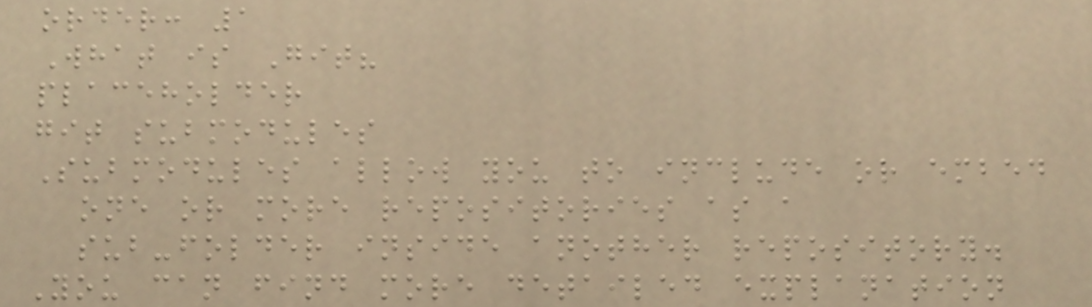order: 1
What is Git?
placeholder
git submodules
Submodules allow you to include or embed
one or more repositories as a
sub-folder inside another repository.
You can find more detailed explanation
